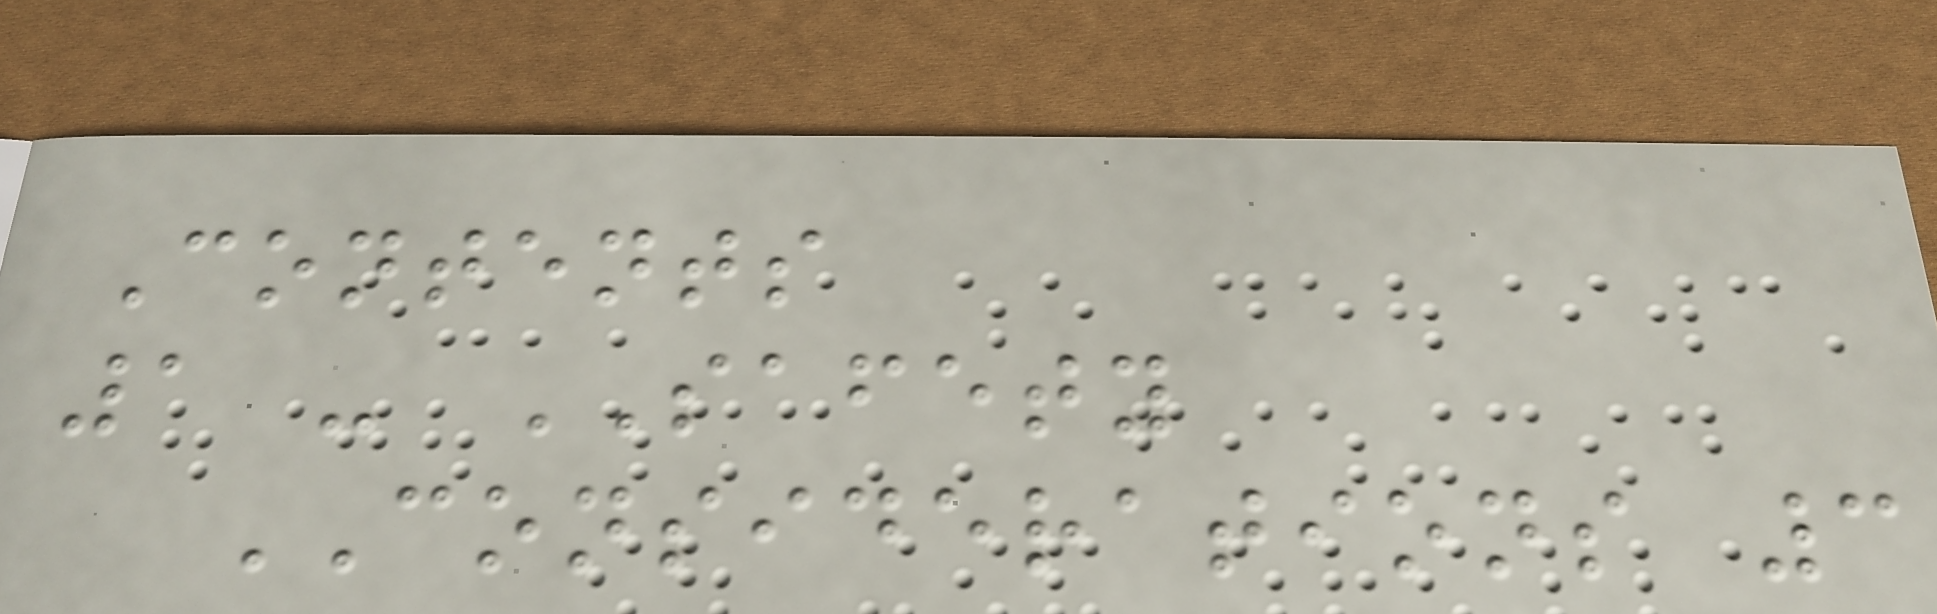Contents
1 - SAFETY
CONSIDERATIONS 3
